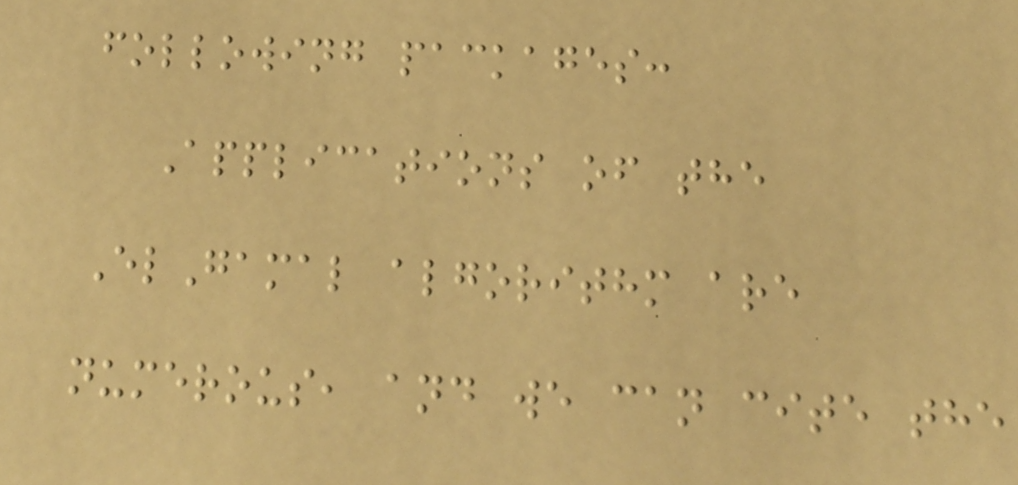following packages:
Applications of the
ElGamal algorithm are
numerous, and we can cite the
